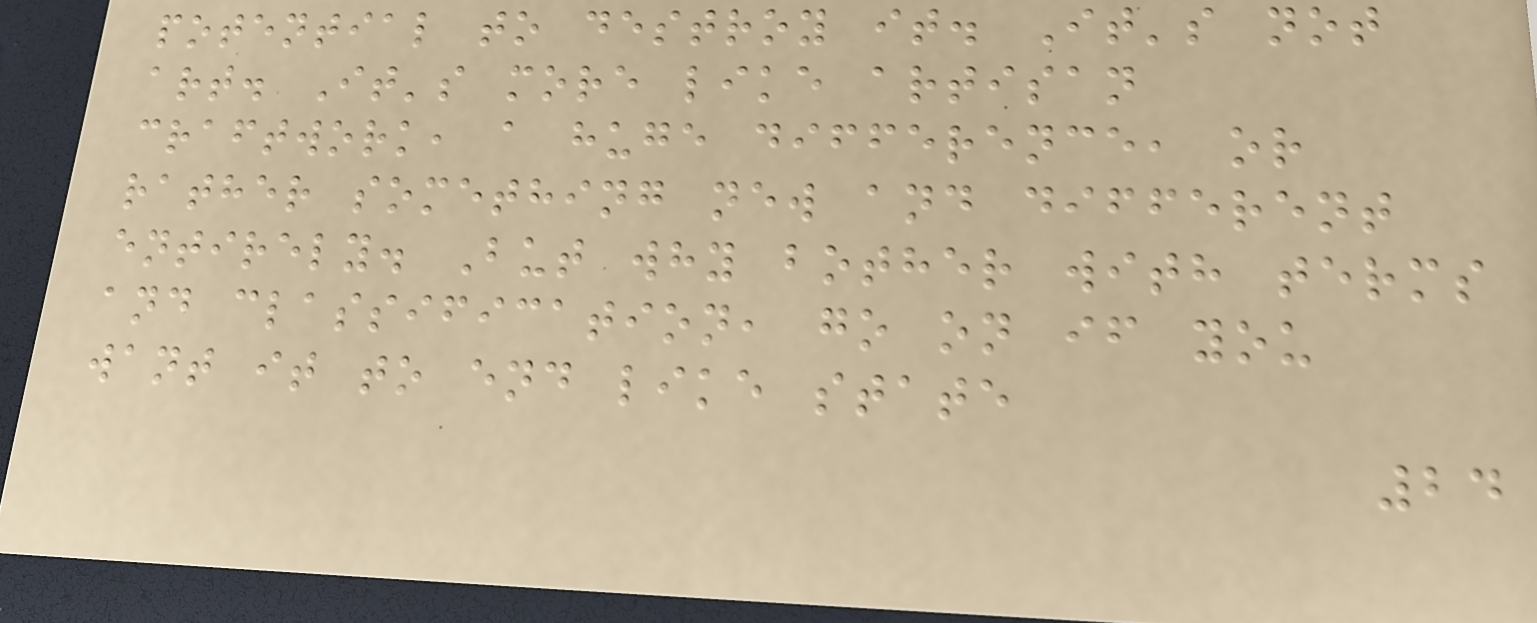potential to destroy it. It's not
art. It's more like artisan
craftwork, a huge difference, or
rather something new and different
entirely. But why bother with terms
and classification, go on if you
want it to end like state
24
